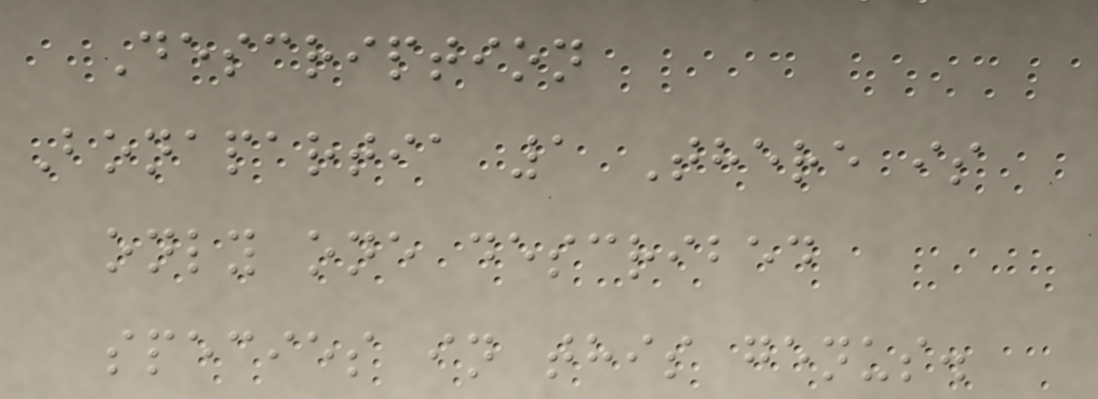Description
Bonapartia 1 There is
only one described
species in this genus.
